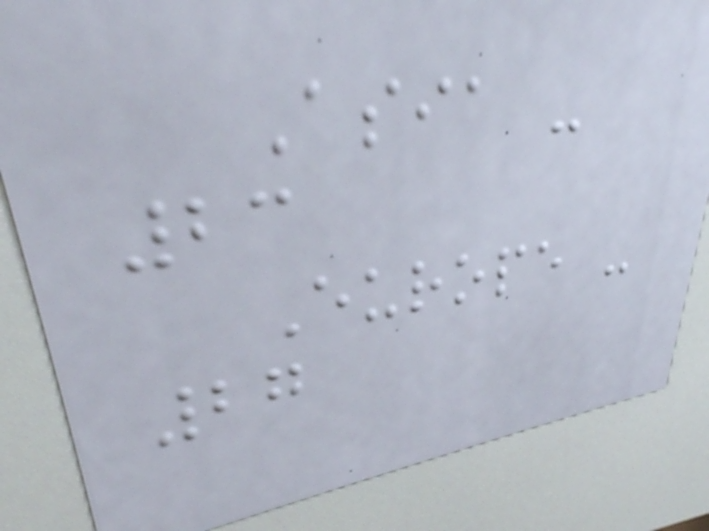Asia -
23
Europe -
27
